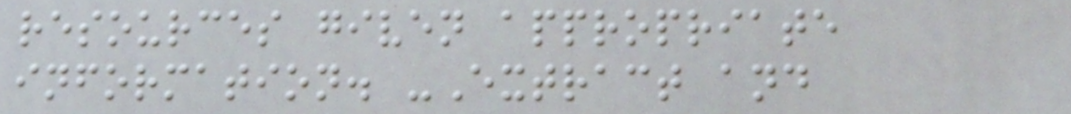resources given appropriate
information. -Extract and
